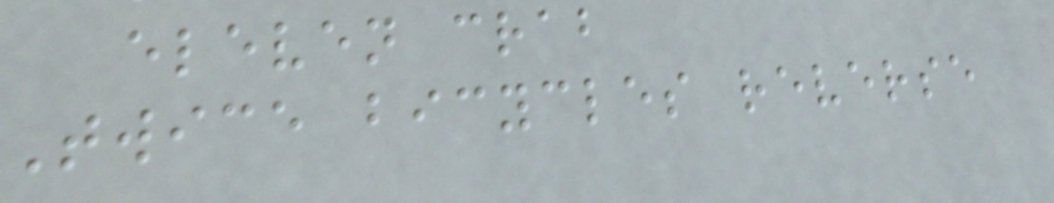eleven crab
Twice bicycles reverse
